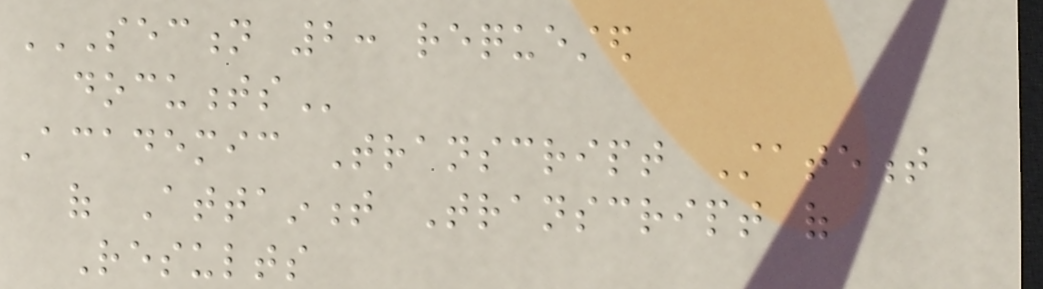SECTION 2: REQUESTED
DOCUMENTS
Academic Transcript Statement
of Attainment Transcript of
Results
